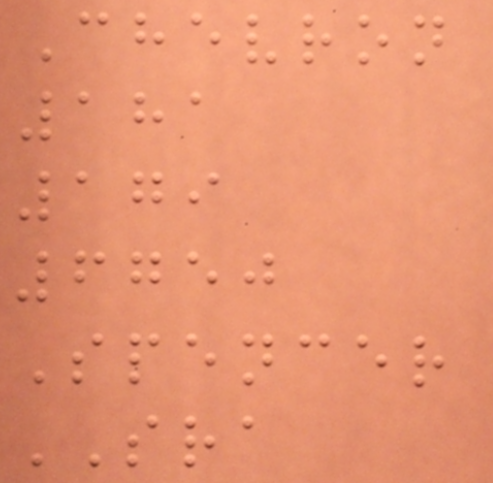Chevron
181
179
6750
Spencer
SRA
